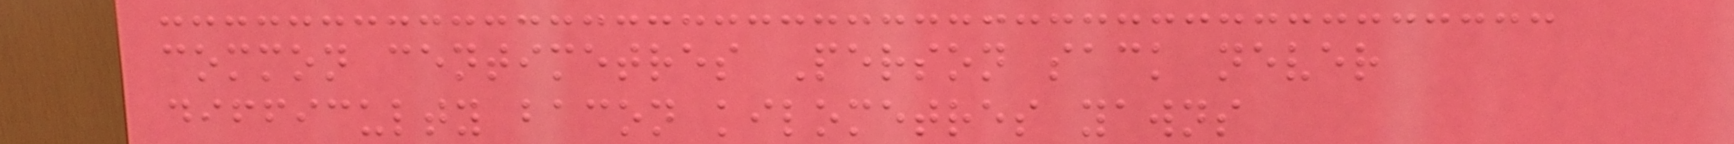common centimetres Person sack never
difficulty bacon kilometres yawns
